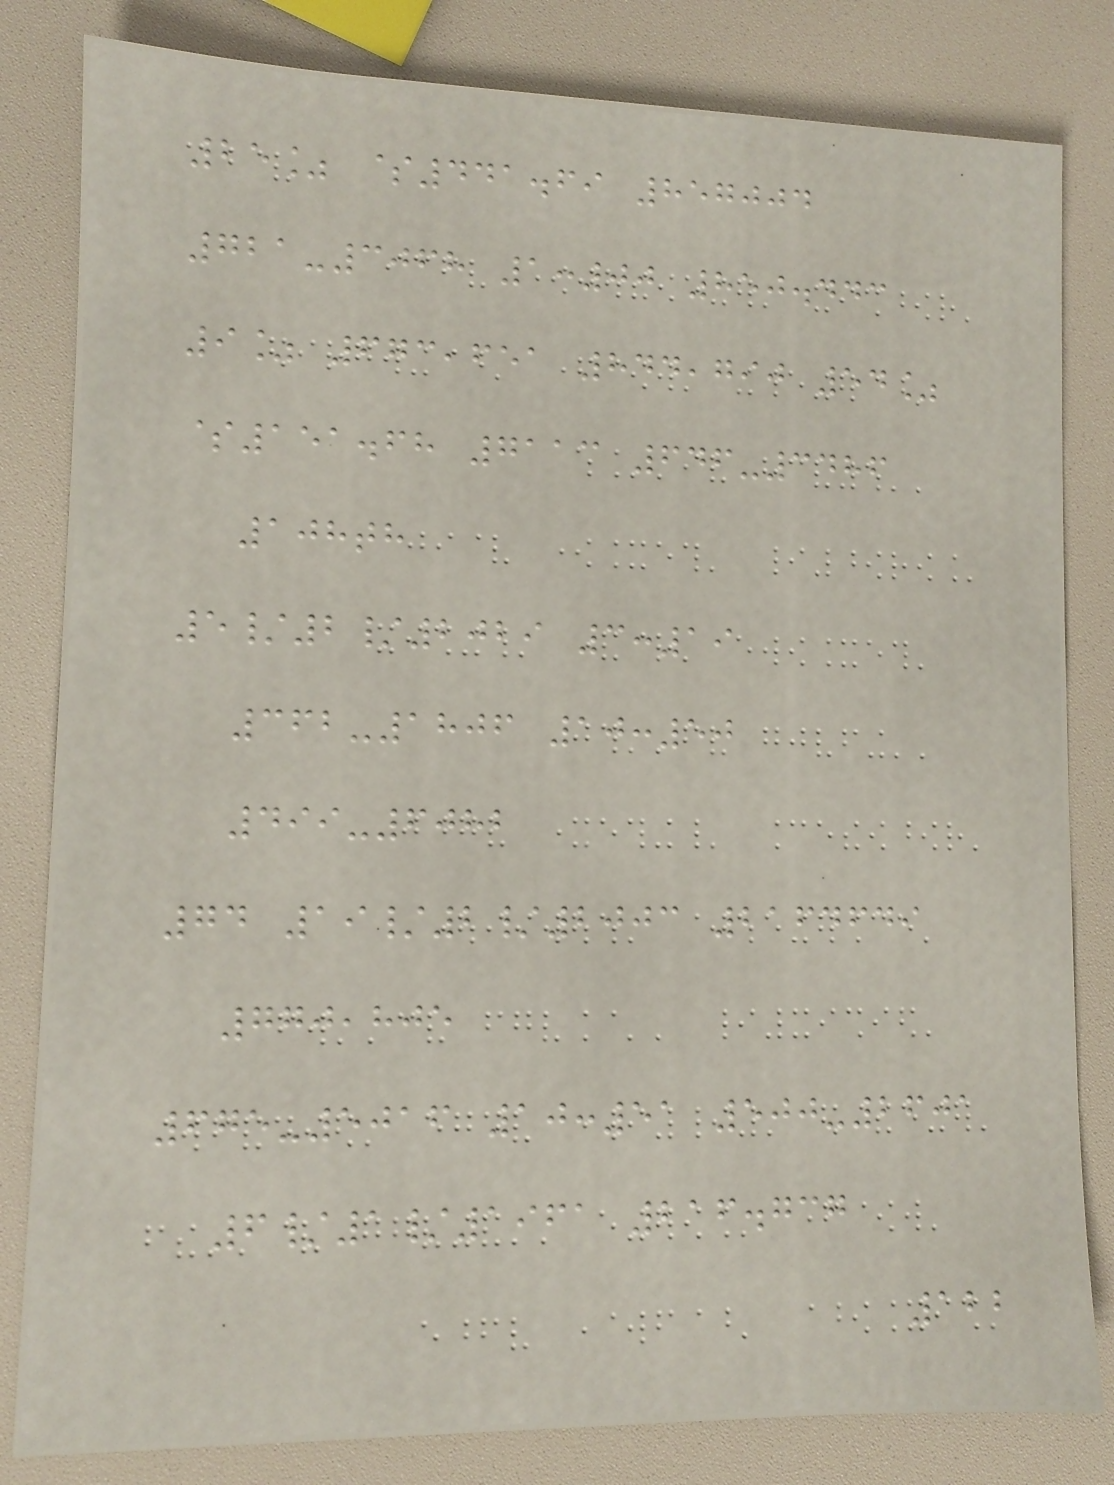25% $441.69 857004
721-3068 1:00 850.443
9% 673,651 844,790 54%
$151.68 7113 646-3486
108th
5/2/2029 3:19
362-1806 10:50
499-6082
74 19/2/2003 2164649
770,805
675-5016 10:51 500-2601
6/1/1961 216.737
122
